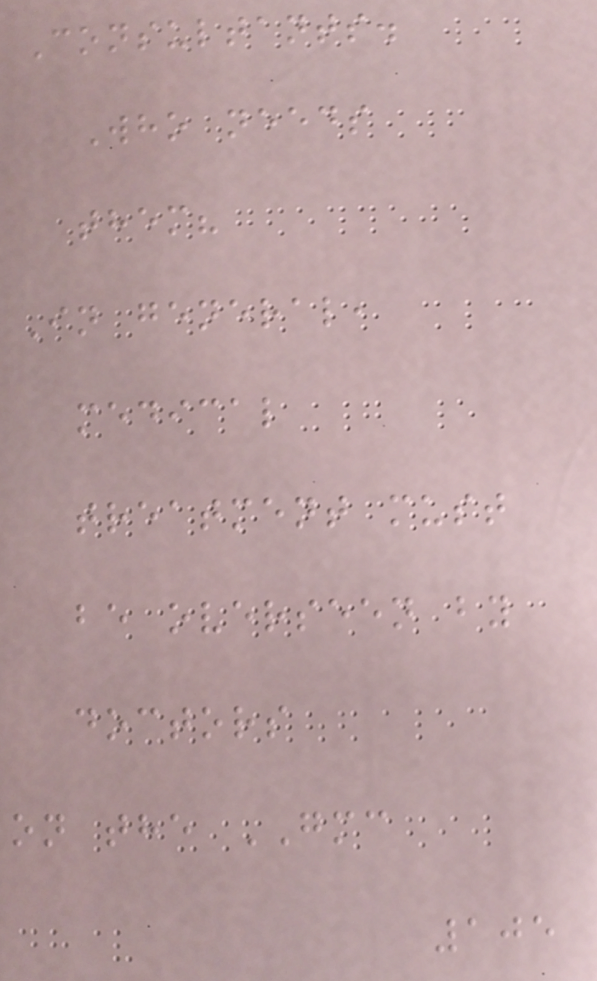Consultants.
Who needs
them?
In general,
medical
treatment must
be overseen by
doctors
on the GMC
105
